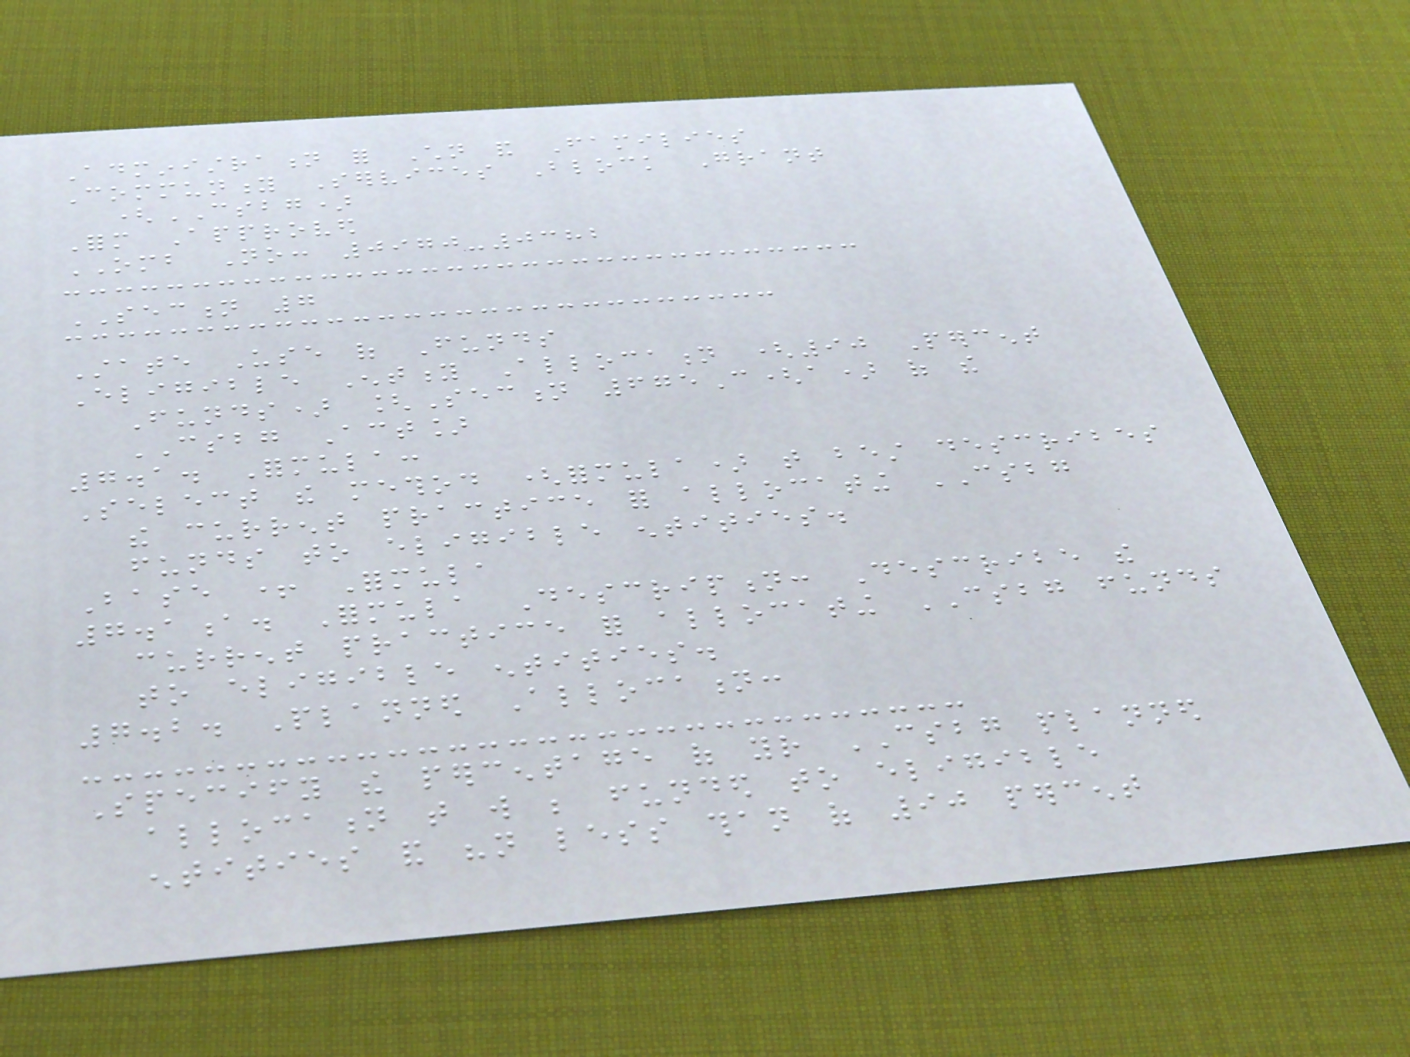Administration for Children and Families
Community Services Block Grant
(CSBG)
Form Approved
OMB No: 0970-0382
SECTION 7
State Use of Funds
Eligible Entity Allocation (90 Percent
Funds) [Section 675C(a) of the
CSBG Act]
7.1. Formula:
Select the method (formula) that best describes
the current practice for allocating CSBG
funds to eligible entities.
Base + Formula
7.1a. Formula Description: Describe the
current practice for allocating CSBG funds
to eligible entities.
7.2. Planned Allocation:
Specify the percentage of your CSBG planned
allocation that will be funded to eligible
entities and "not less than of 90 percent
